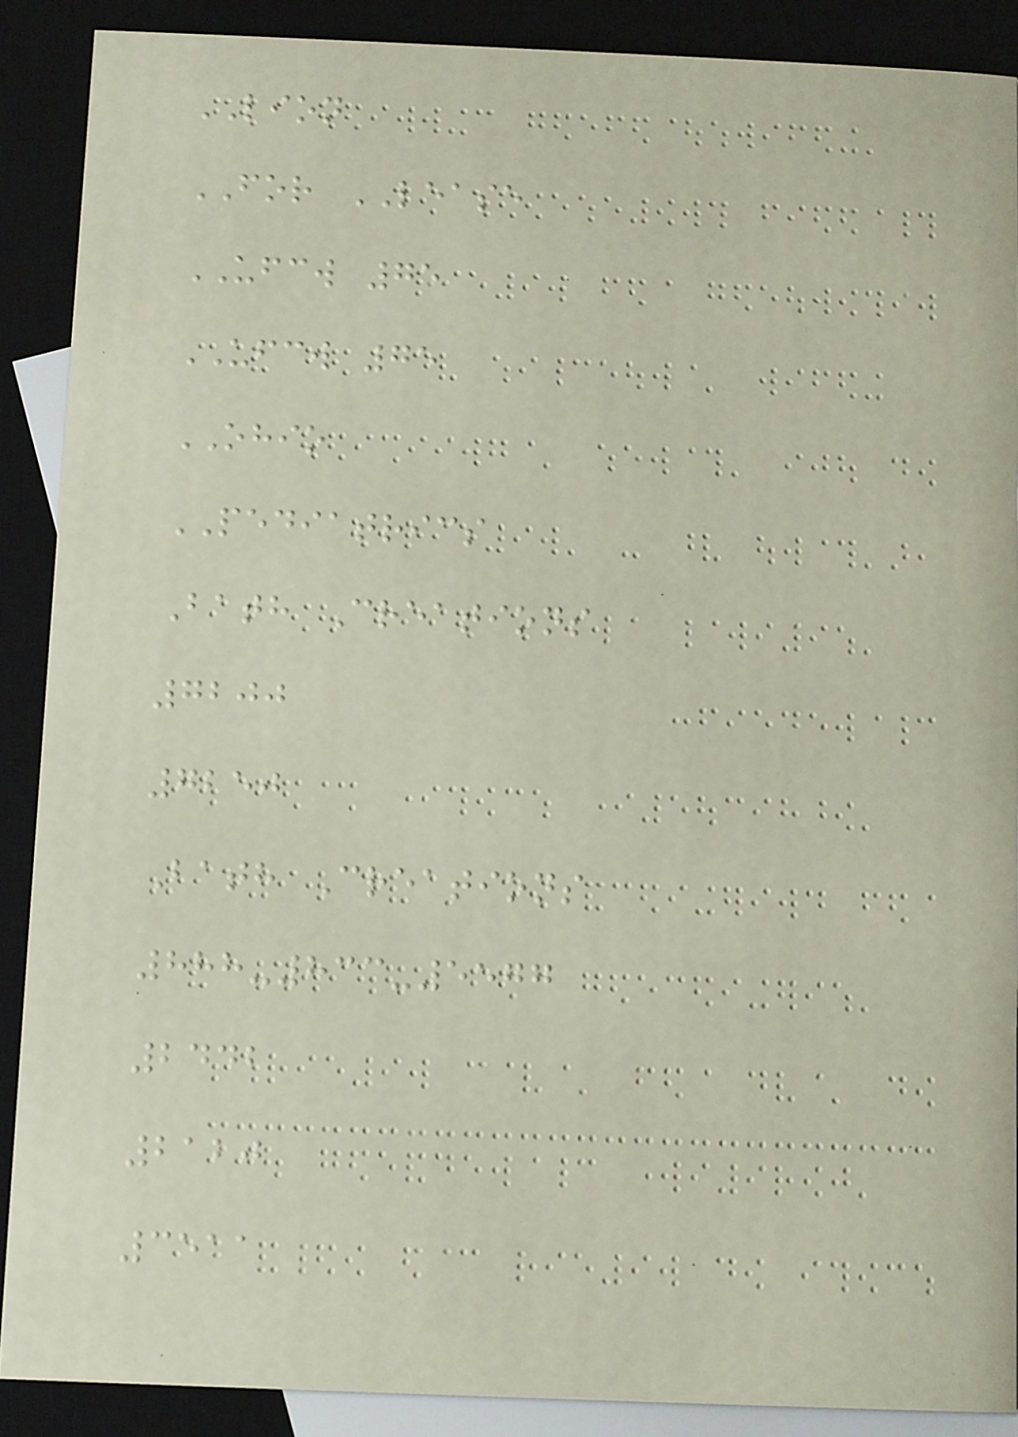LION
FOR LEASE
UFCW 75
UFCW 75
OHIO
PEDIATRICS
Bath Creations
7200
7250
Bath Creations
888-833-5577
2442
2120
3511
